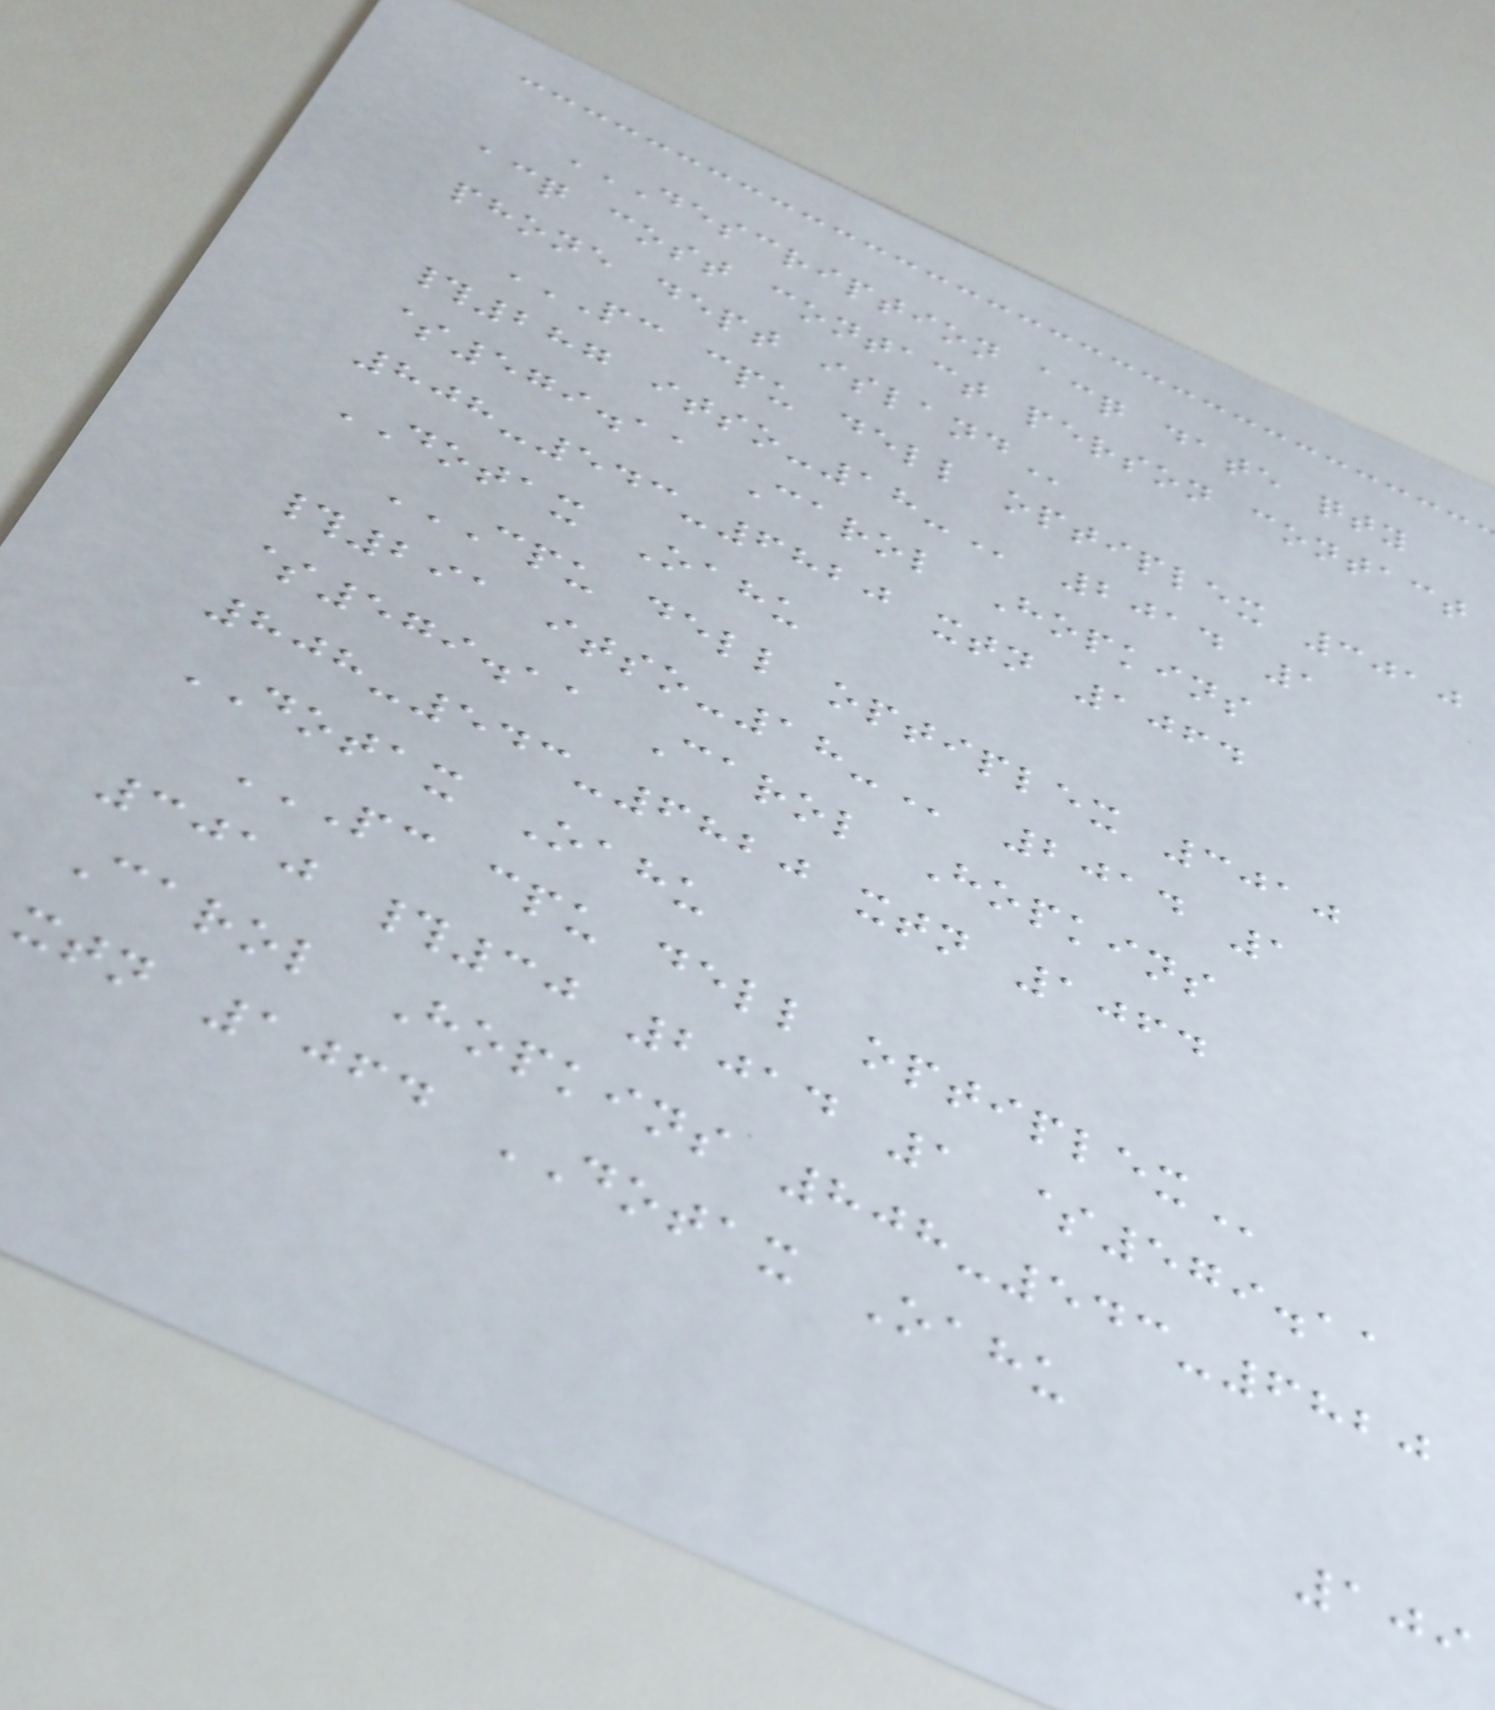DESCRIPTION ACQ DATE QTY
ACQ COST CONTACT PERSON CONTACT
PHONE DEPT ISLAND
PC CPU DELL OPTIPLEX 3010
#287 ITSO-18- 2014 1
$579.11 Carol Hopkins
808-543-6820 xtn 1064
DOTAX Oahu
CPU DELL OPTIPLEX 3010
#291 ITSO-18- 2014 1
$579.11 Carol Hopkins
808-543-6820 xtn 1064
DOTAX Oahu
PC CPU DELL OPTIPLEX
3010 #30 2014 1 $579.11
Carol Hopkins 808-543-6820
xtn 1064 DOTAX Oahu
109
